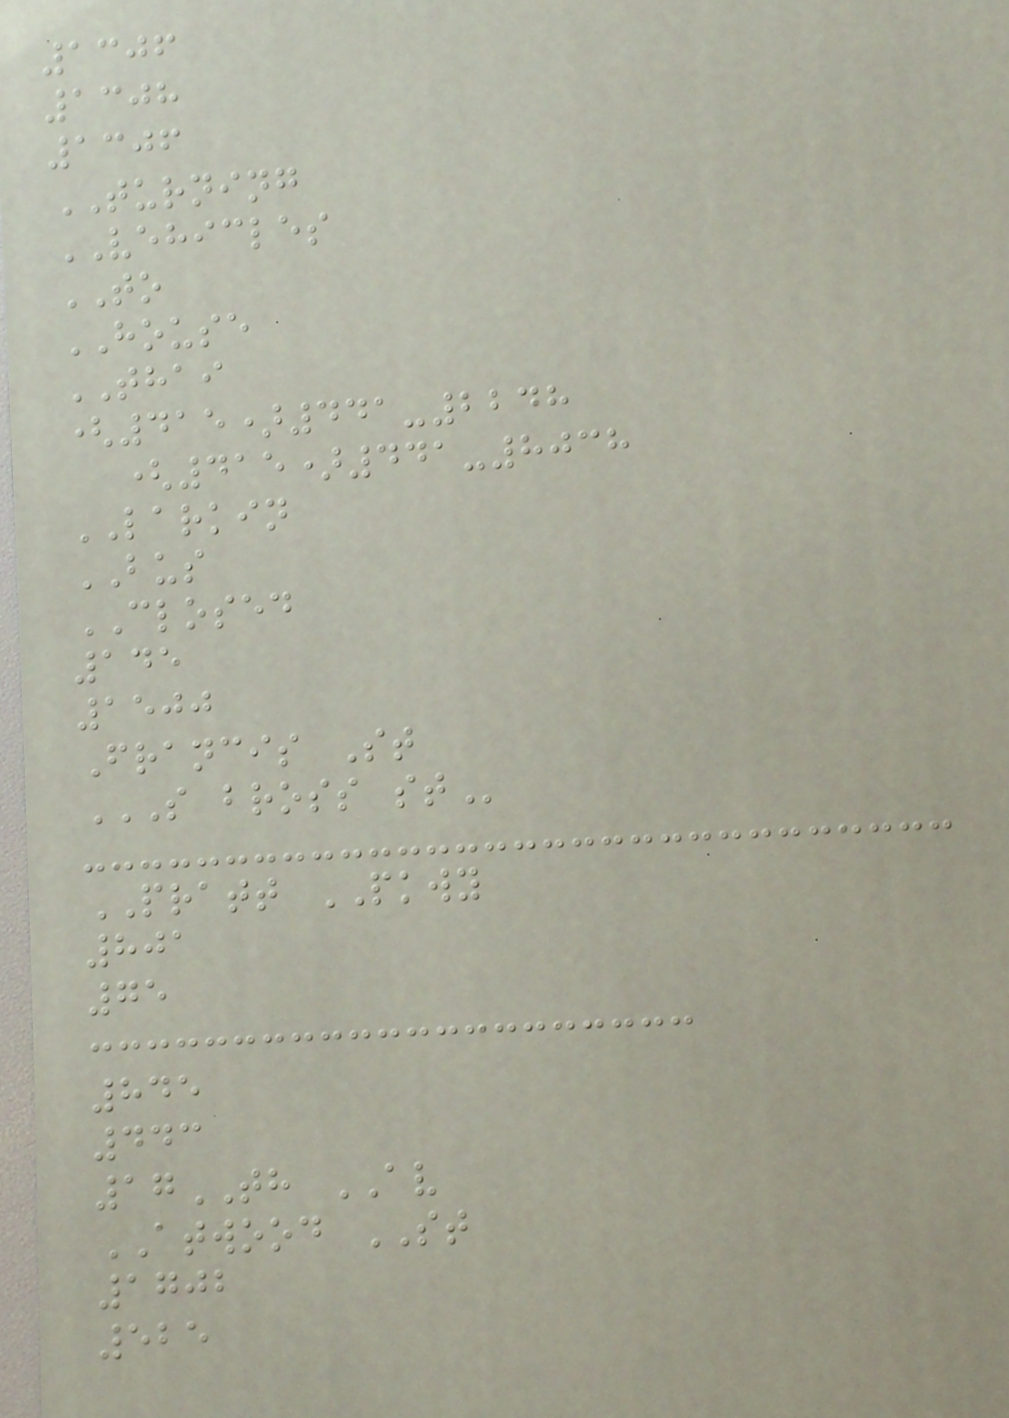1306
1308
1306
TURNING
VEHICLES
TO
HOUSE
THAI
(415)441-2248
(415)441-8038
LARKIN
BUS
CLOSED
145
1500
Francis St
S BROSS ST
PRATT PKWY
801
75
845
443
17TH AV
ATWOOD ST
1702
525
